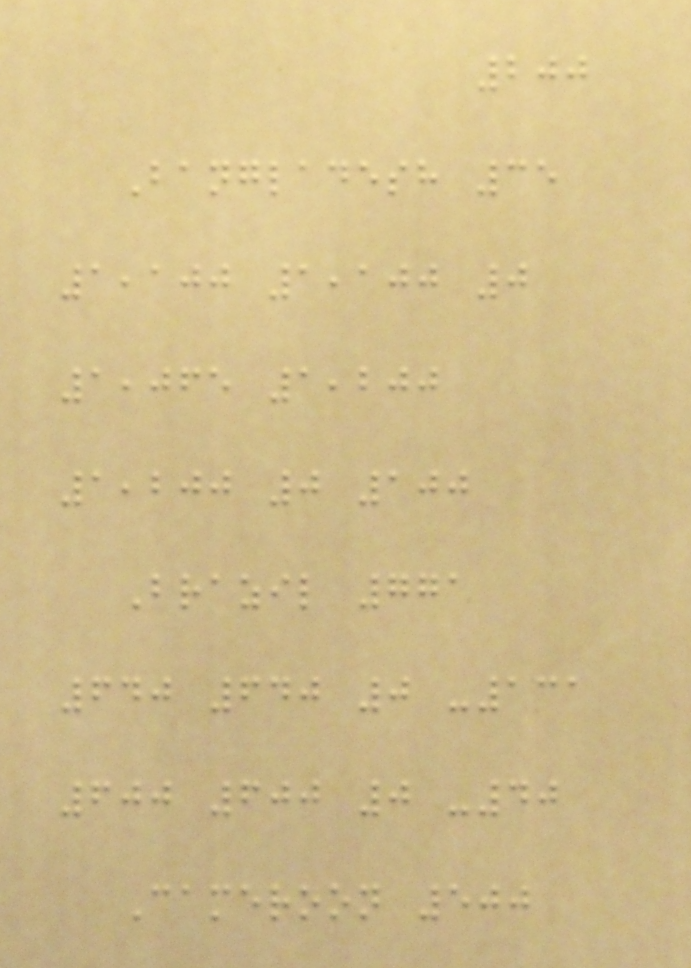200
Bangladesh 35
1,100 1,100 0
1,065 1,200
1,200 0 100
Brazil 771
640 640 0 -131
600 600 0 -40
Cameroon 500
